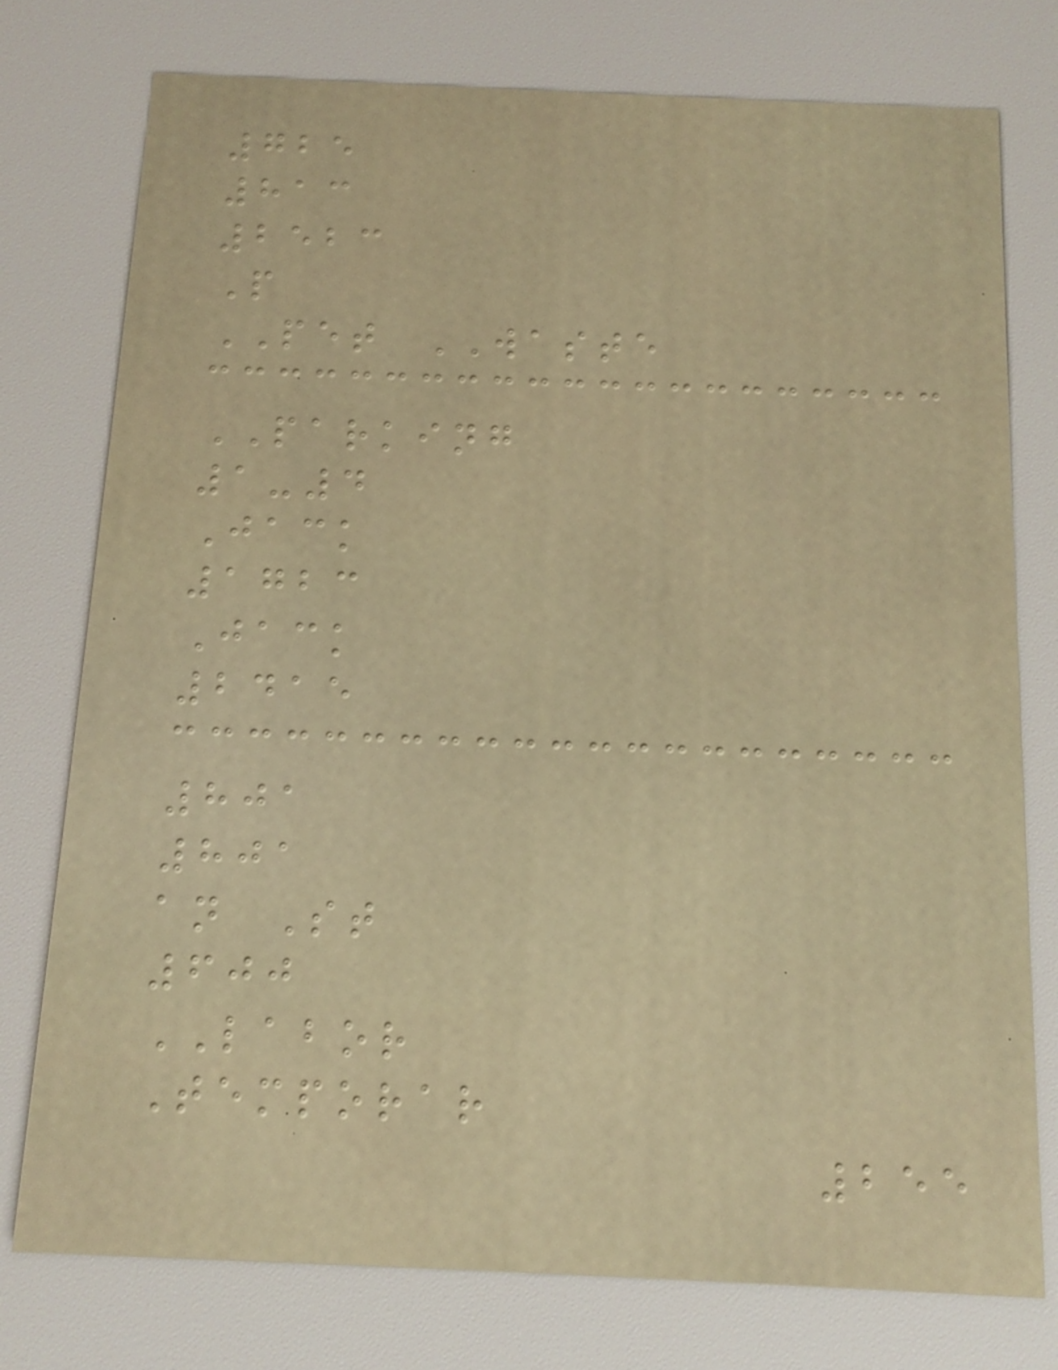725
813
2523
P
PET WASTE
PARKING
1-4
Jack
1723
Jack
2415
801
801
an St
600
LABOR
Temporar
255
